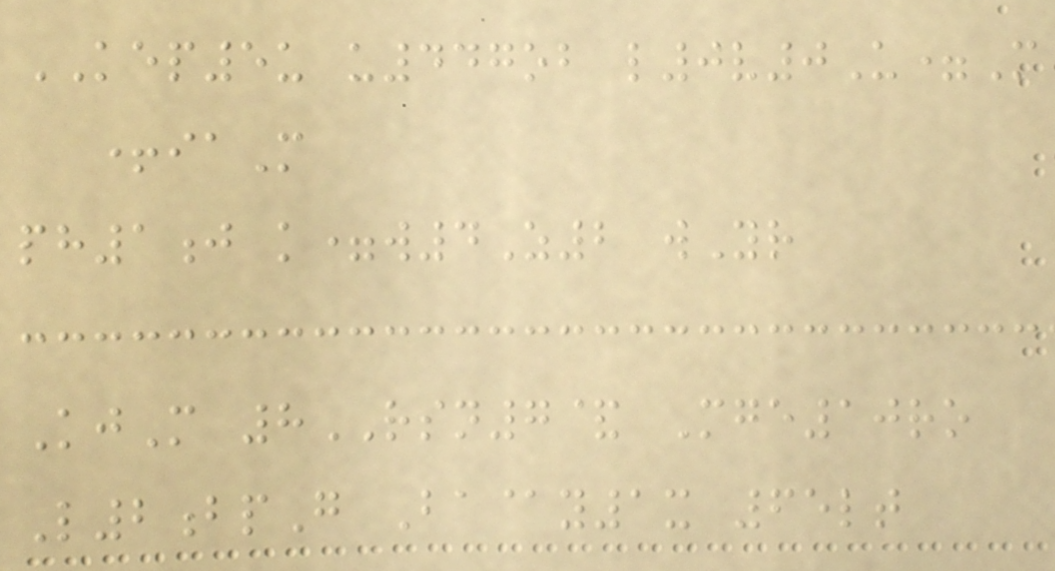KEP5u u447ob l0v0U=M
+iaM
ph1j k=w4Z2 wYr
KjM 8RSN7& Mge10ro
L2bpG Ba@y1x 65lt
